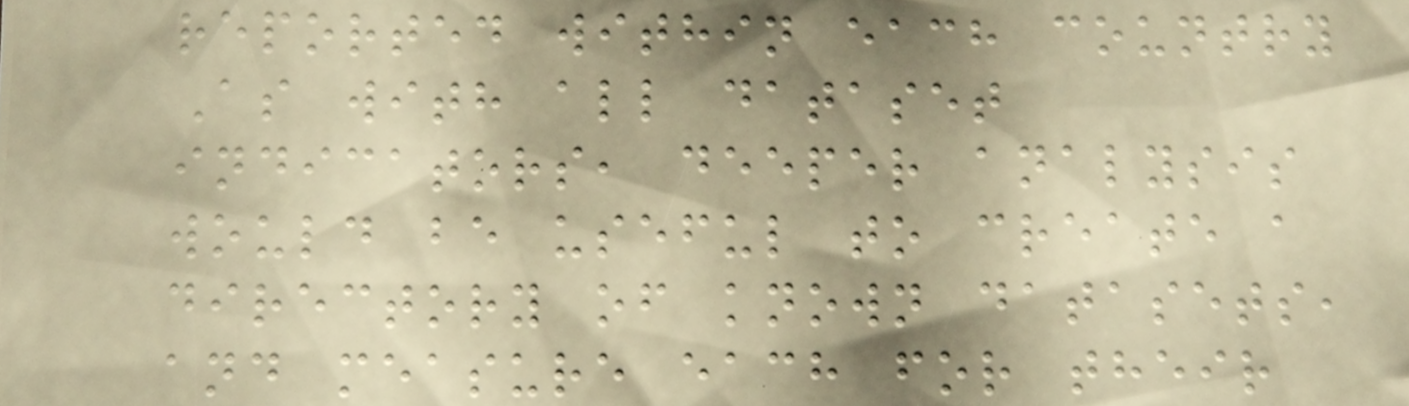reported within each country
As with all dataset
indicators, deeper analysis
would be useful to create a
directory of known datasets,
and measure each for their
